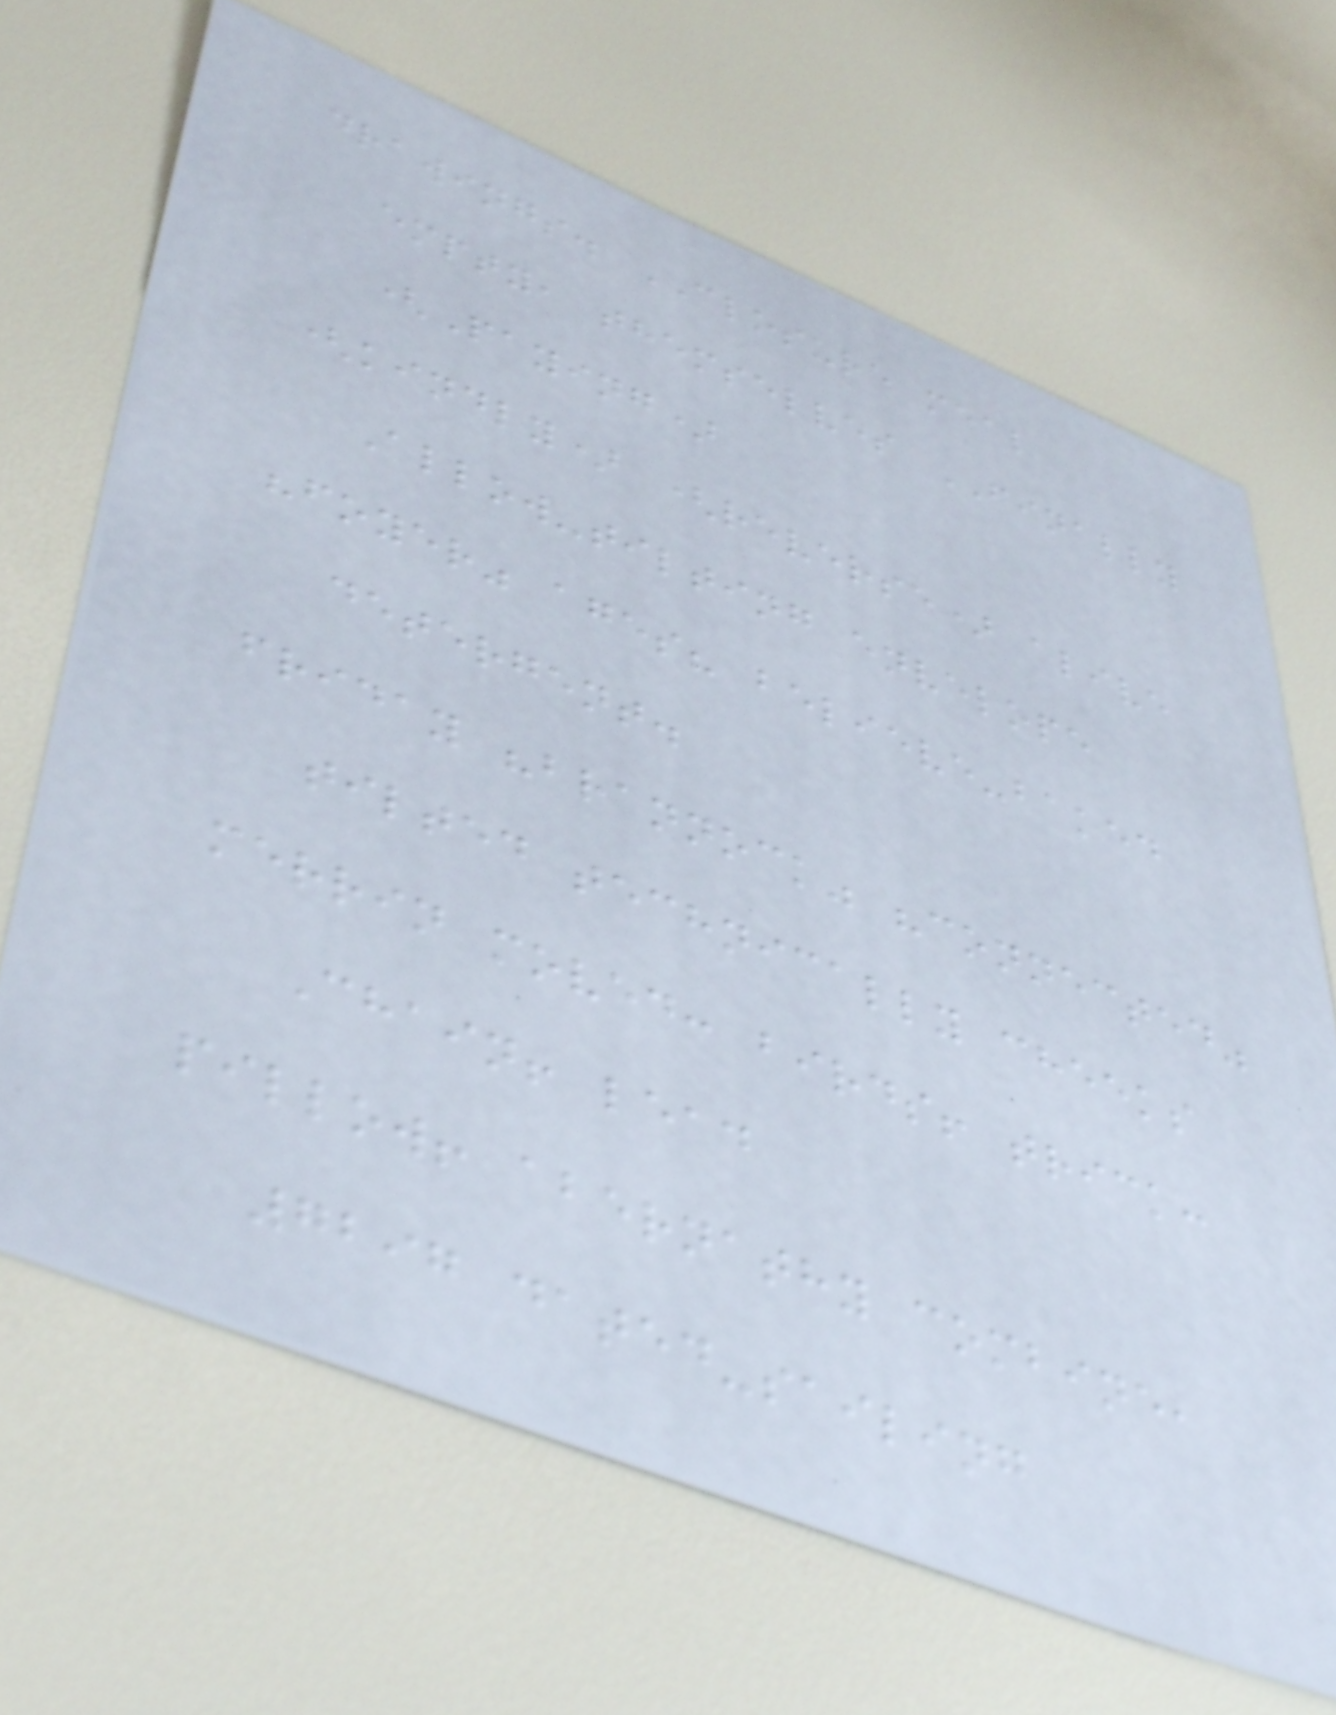drawings. CLOSURE meal
empty, themselves FINALLY
(Paying)
(kindly) (reverse) alive
Allow-tilting envelope
"foyer" ages? believe-baked
detergent.
friday "brannock" "connected"
tilted technically cheeks
merrin moved: birds! trick:
Chain! lead
pillow! abernathy combine,
7297 dated-sailing
